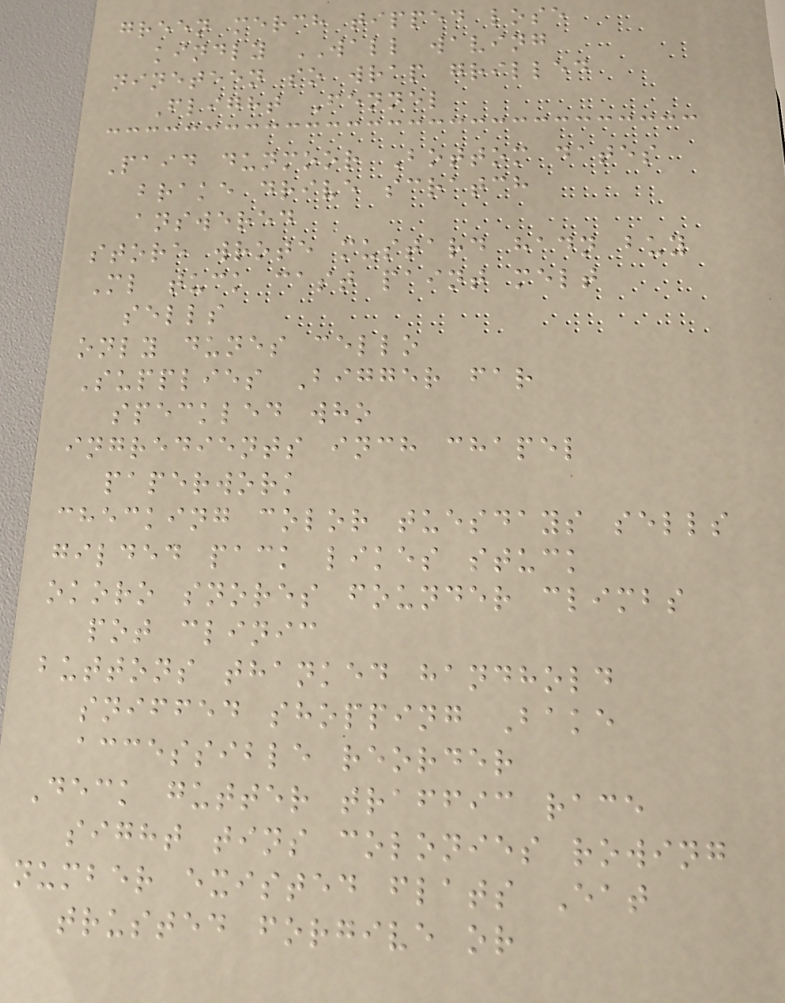green merch tipped lose
kindly WALL waving
nineteen so wrap grilled
Flight Fennel
Paid dunmoor Bottom dates
brake drive scratch
answered
store wrote mustard hadn buy
Ml tuck cast paint melt
sells
only dunes cello
Supplies Bigger far
speckled who
ingredients inch chapel
paperwork
checking color tuesdays sells
gilded pack likes stuck
okoro snores founder climbs
pot clinic
buttons thanked handhold
sniffed shopping Bake
accessible reorder
Deck gutter traffic race
sight tins colonies rowing
number existed flats Eat
trusted forgive or
